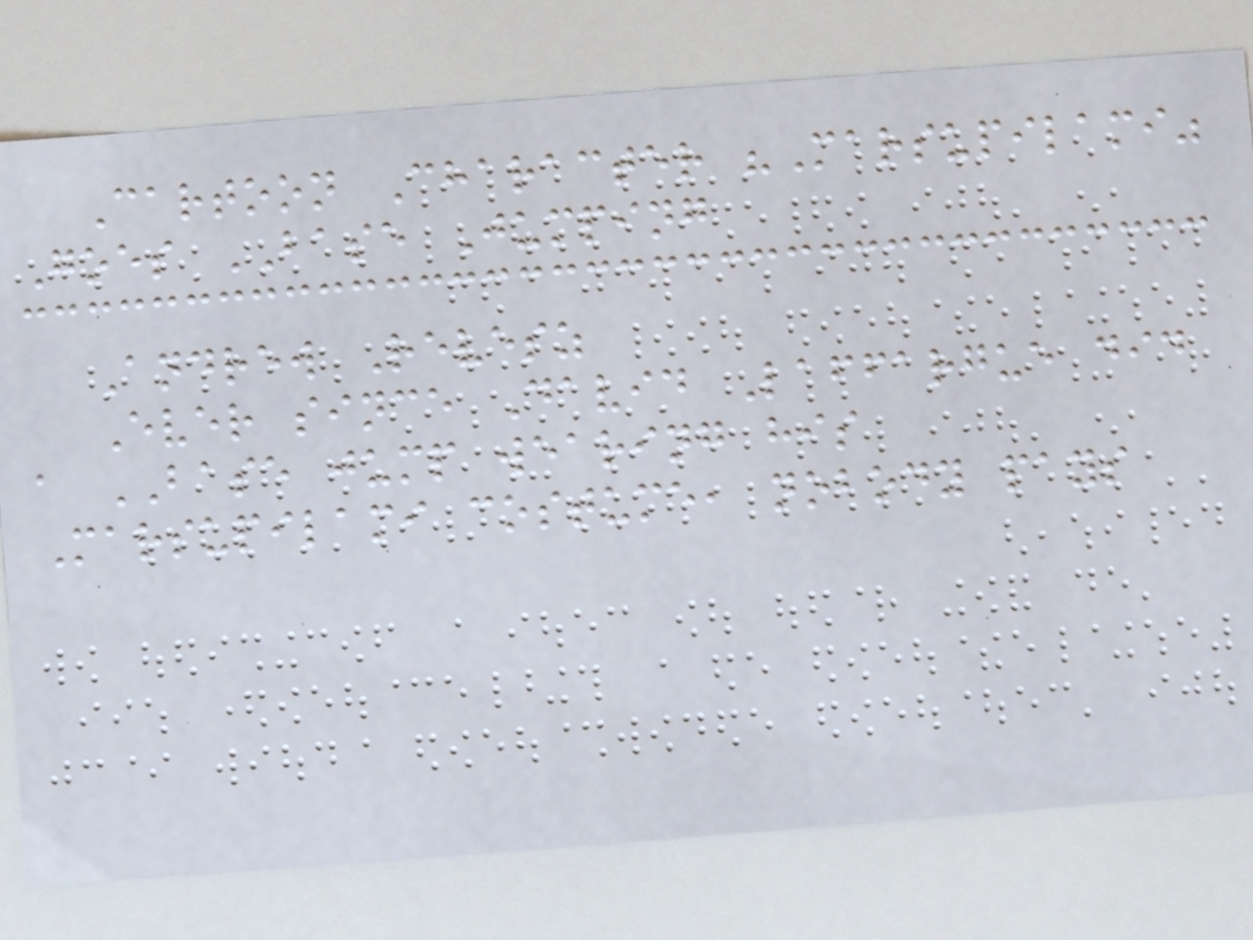Cartoon Character "Marsupilami"
Goes BASE Jumping
Andrew Revesz
Ever since David Laffargue did
a BASE jump wearing his
Marsupilami costume, nobody pays
